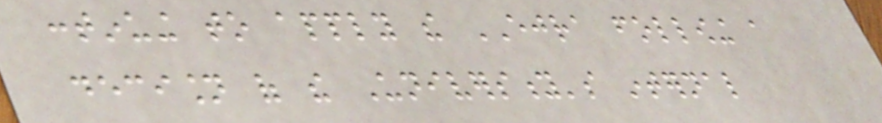continuing to apply the EJRA following a
decision of the University's internal
